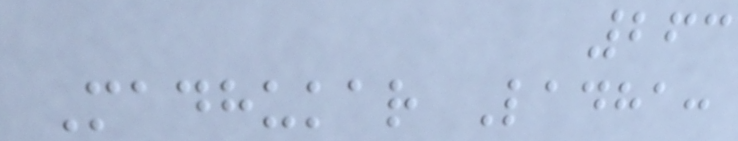263
Madhukar Ladha:
